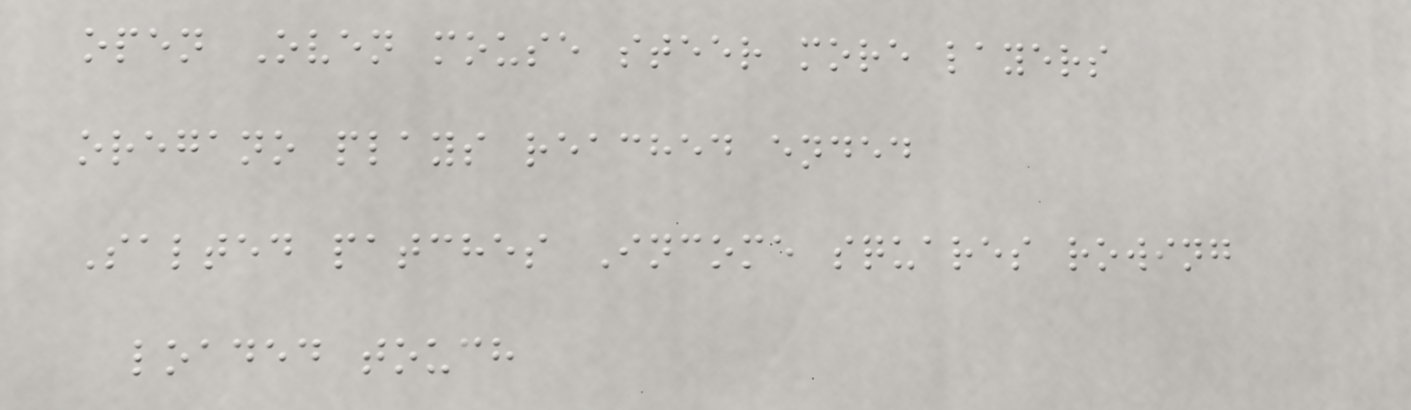open Oven mouse steer more layers
oregano plays reached ended
Salted patches Income squares rowing
loaded touch
